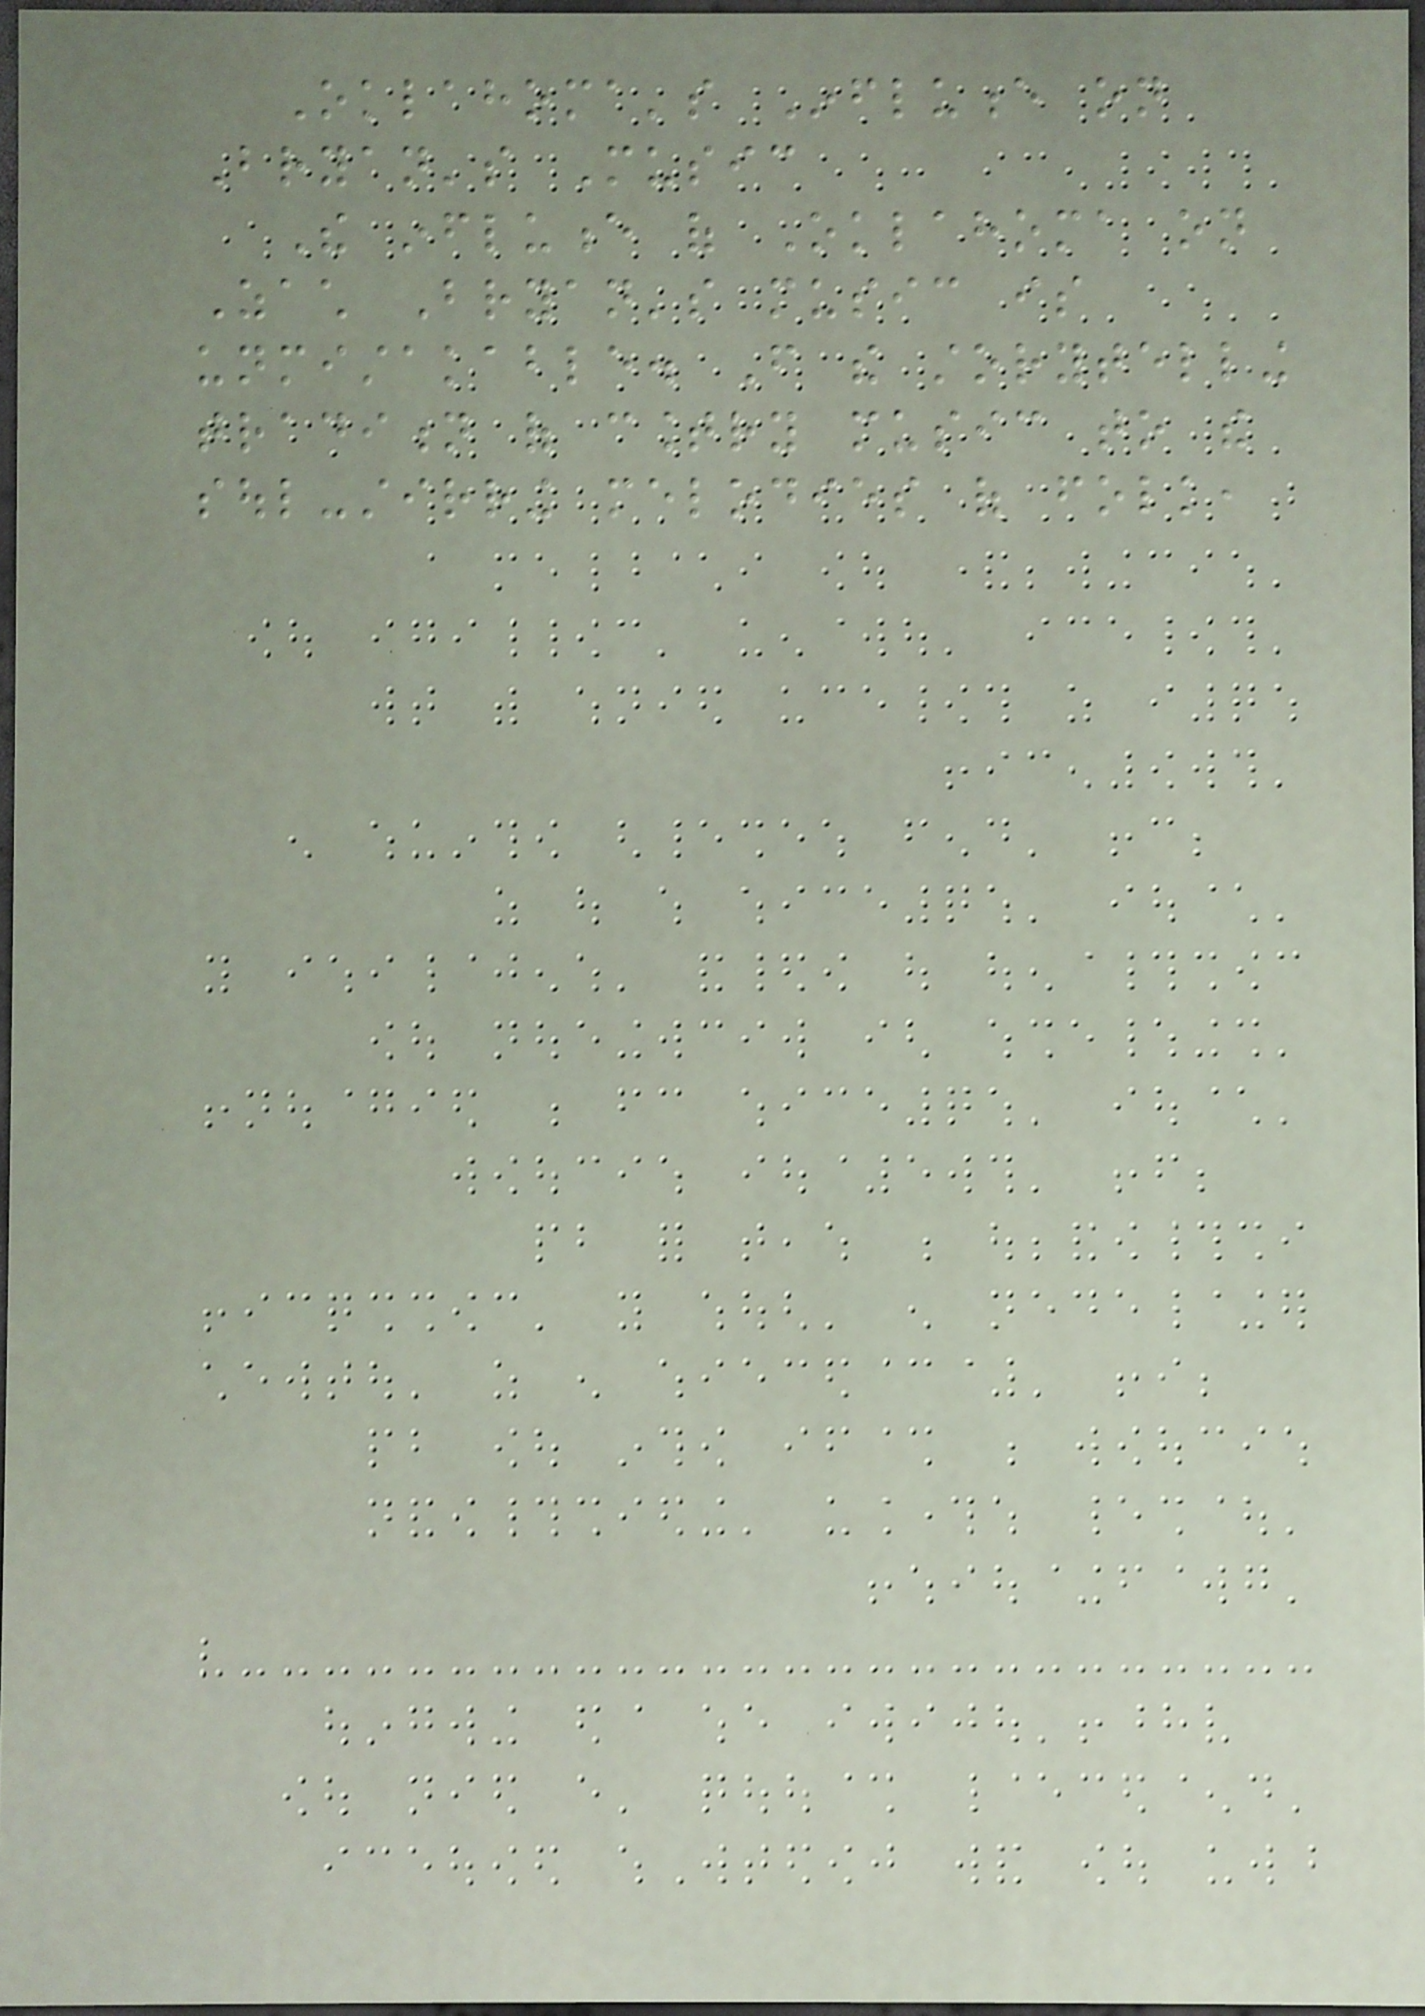Oklahoma's Influence on
Bryan's Music
The influence of Oklahoma on
Zach Bryan's music is
unmistakable. From the storytelling
tradition of country music to the
soul-stirring melodies of folk,
